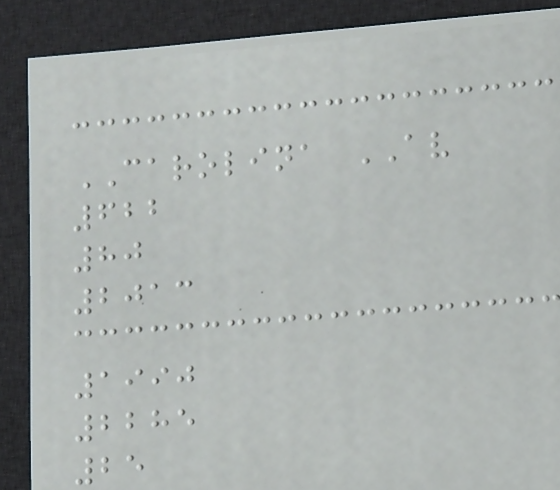CAROLINA AV
622
80
2013
1990
2285
25
